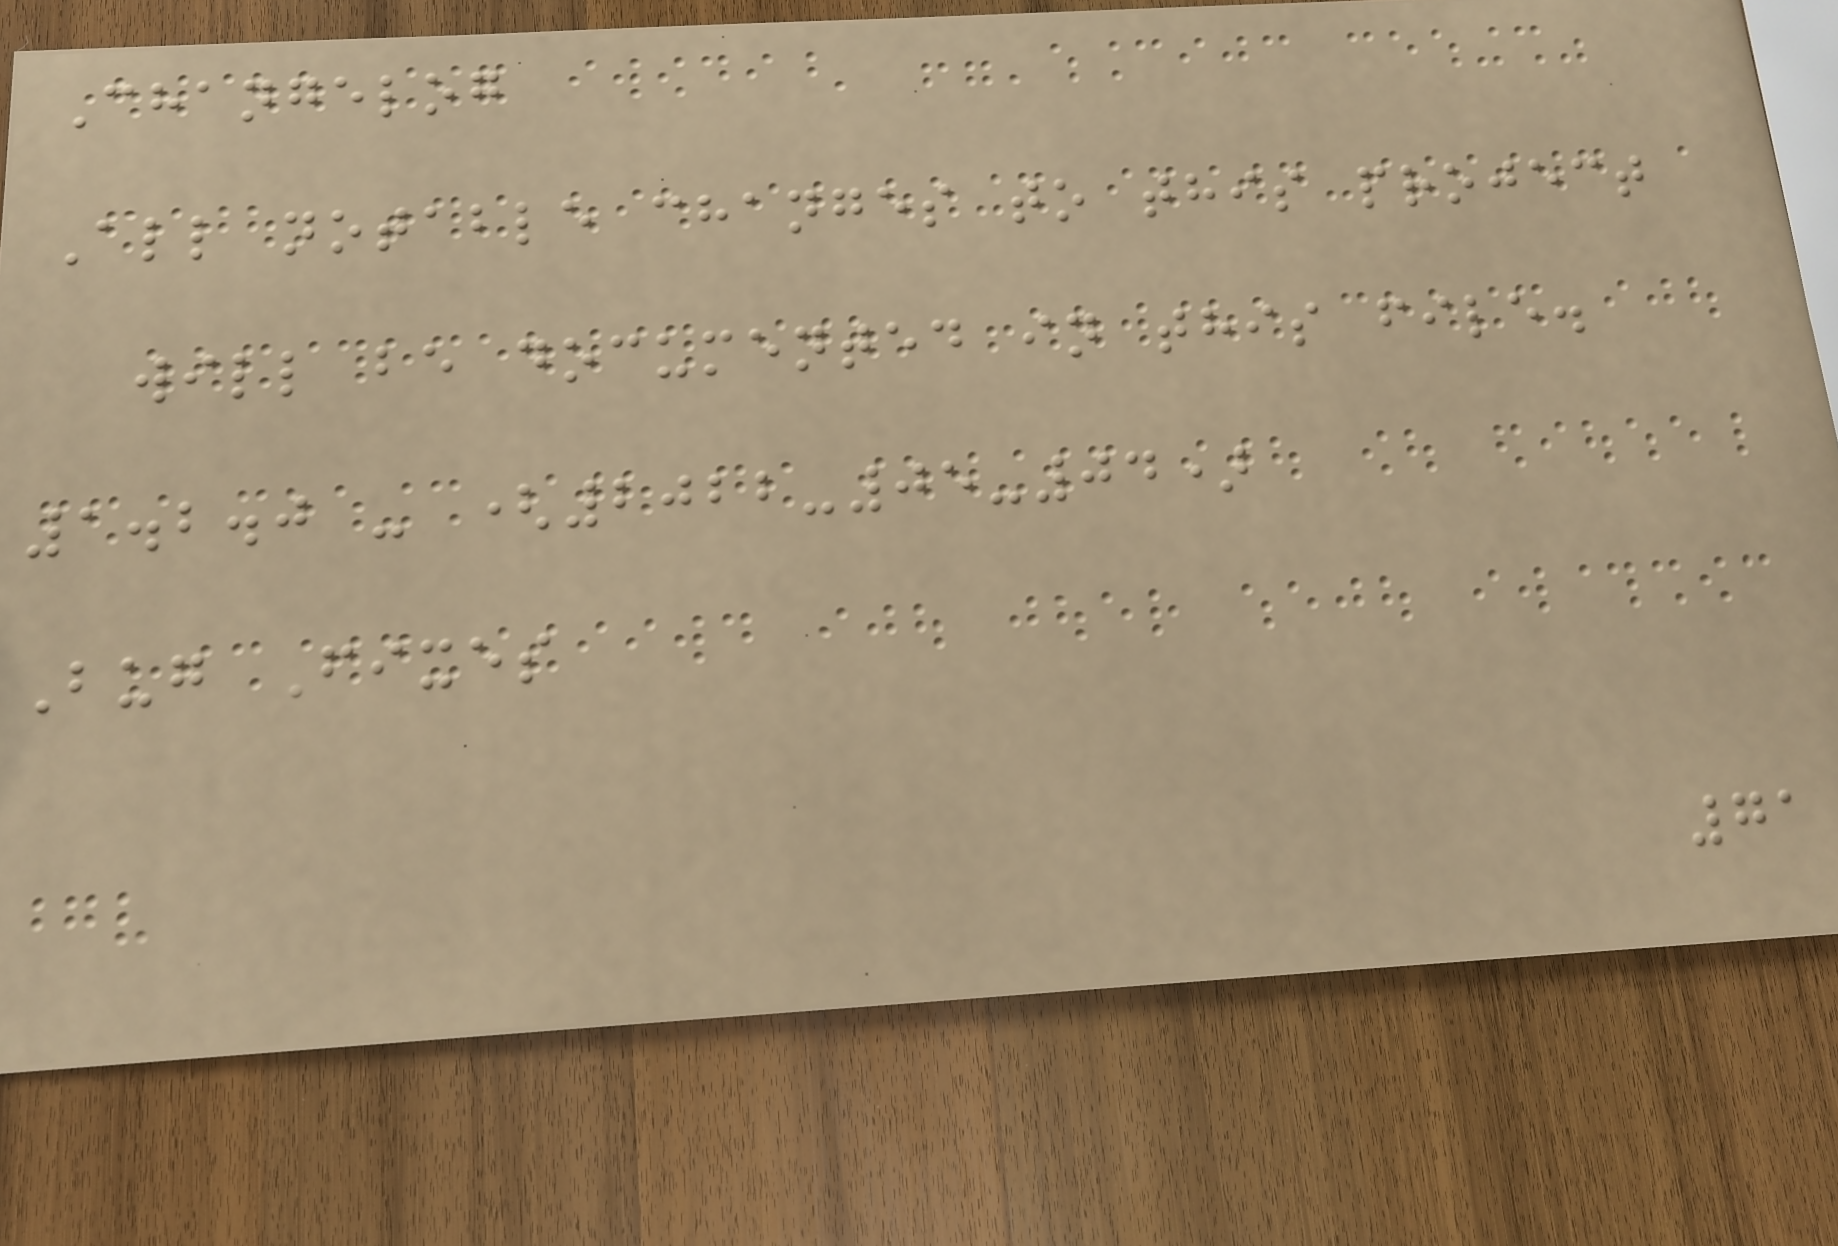Changelog
All notable changes to this project
will be documented in this file.
1.2.0 - (2022-05-04)
Bug Fixes
71
